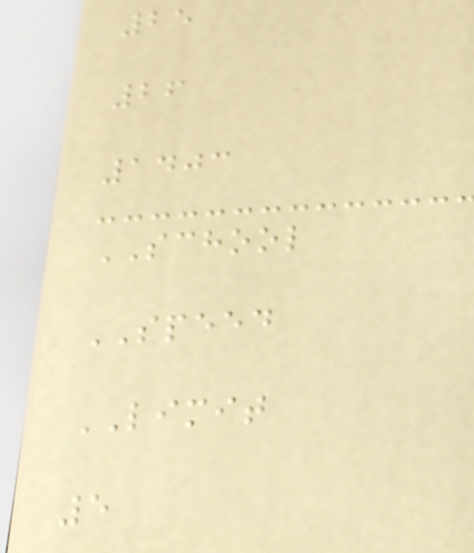25
26
1403
SCHOOL
SPEED
LIMIT
5
